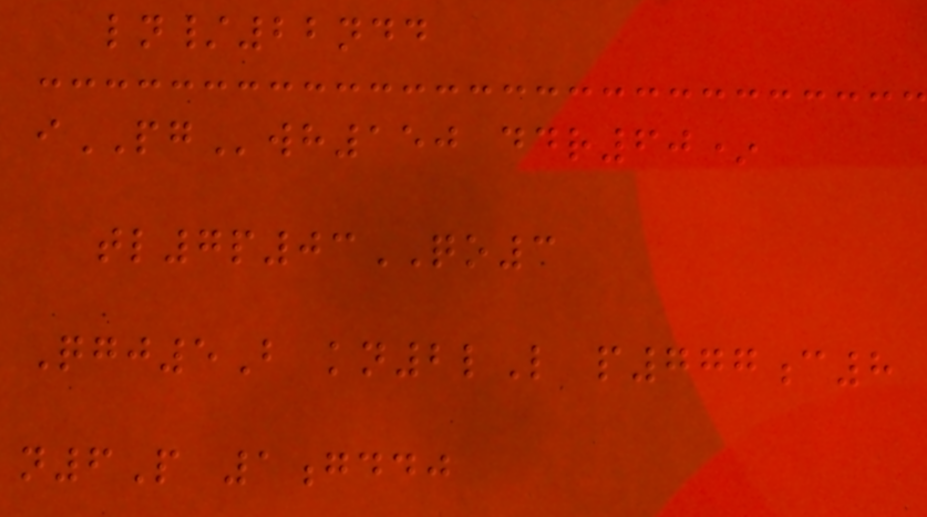ln/22ndd
iPGwh150 ddr60*
tl7p03QO3
Qgj5B kn2lL p777c8
n6P 1gddj
